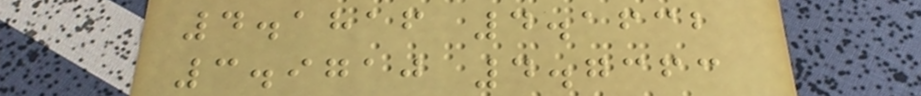4.1816 4.1632
3.9710 4.7363
